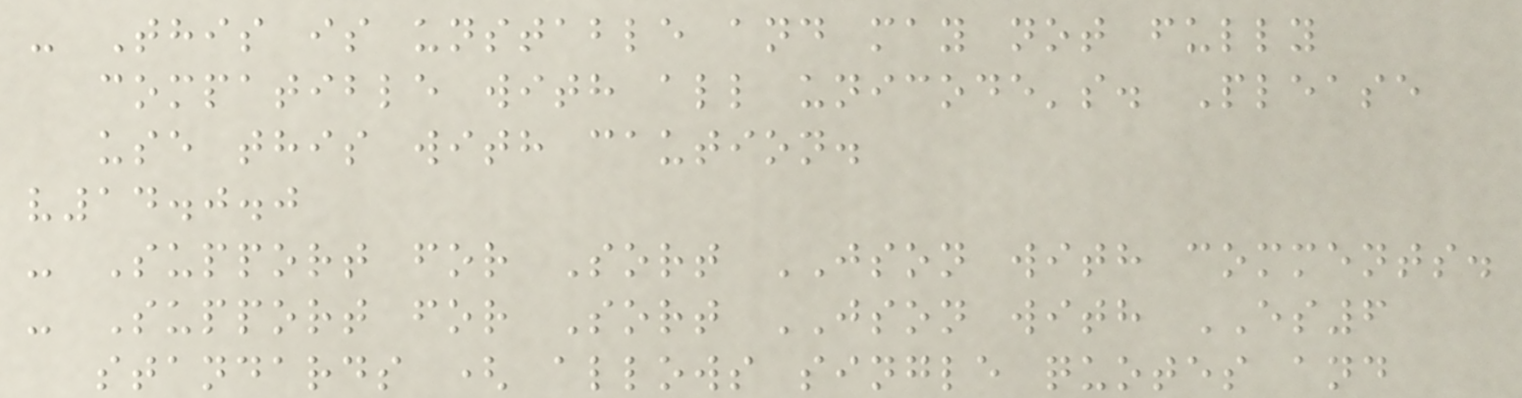- This is unstable and may not fully
compatible with all unicode's. Please
use this with caution.
v14.0.0
- Support for Sort JSON with comments.
- Support for Sort JSON with ES6
standards ( allows single quotes and
